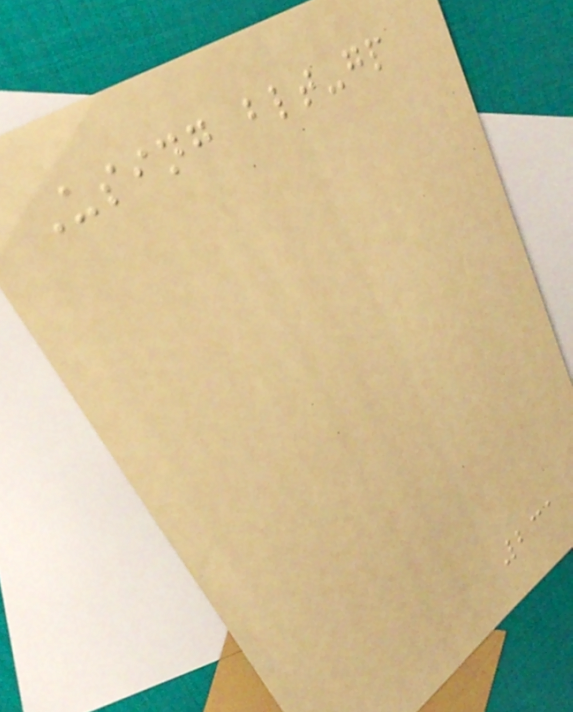Using blt-gp
231
